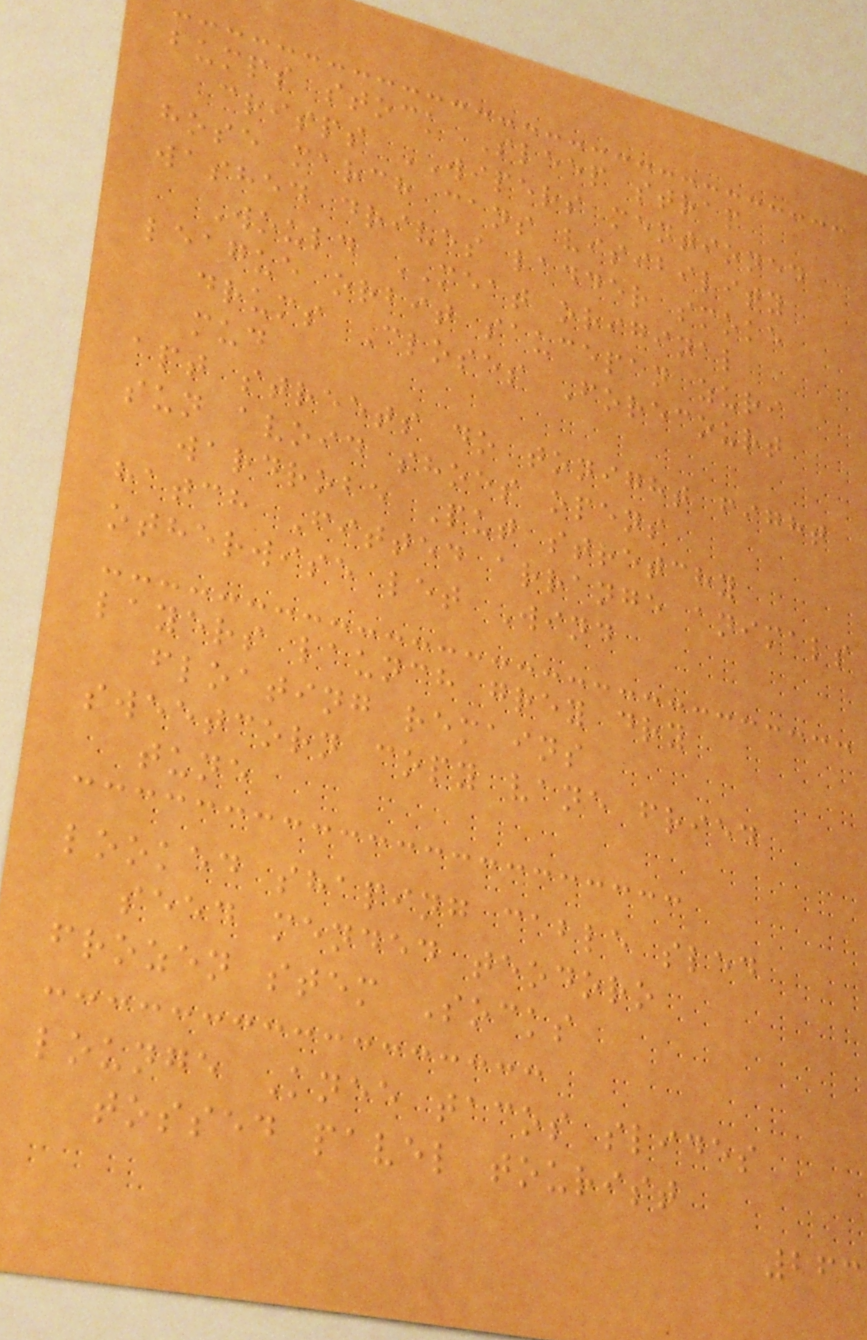bumps stock Sleep strap
crisps WIPERS mentioned
hose march cans visibility
washed drives ladder smoke
Would MEAT original
league orbit saucepan zuri
drums Closes Forecourt
mud
apt streets do tonight fight
sun avoid shoes opens
wardrobe Put stretchy
hatch Fitted arrange animals
otherwise let Wind
layers launch grey dry
floating remains
sweetcorn copy vane fried
tune
looked shaping cable sled
seed mended teodoro
frozen stem Socks
lounge Knee tacos slides
tossed pavel tourist
263
